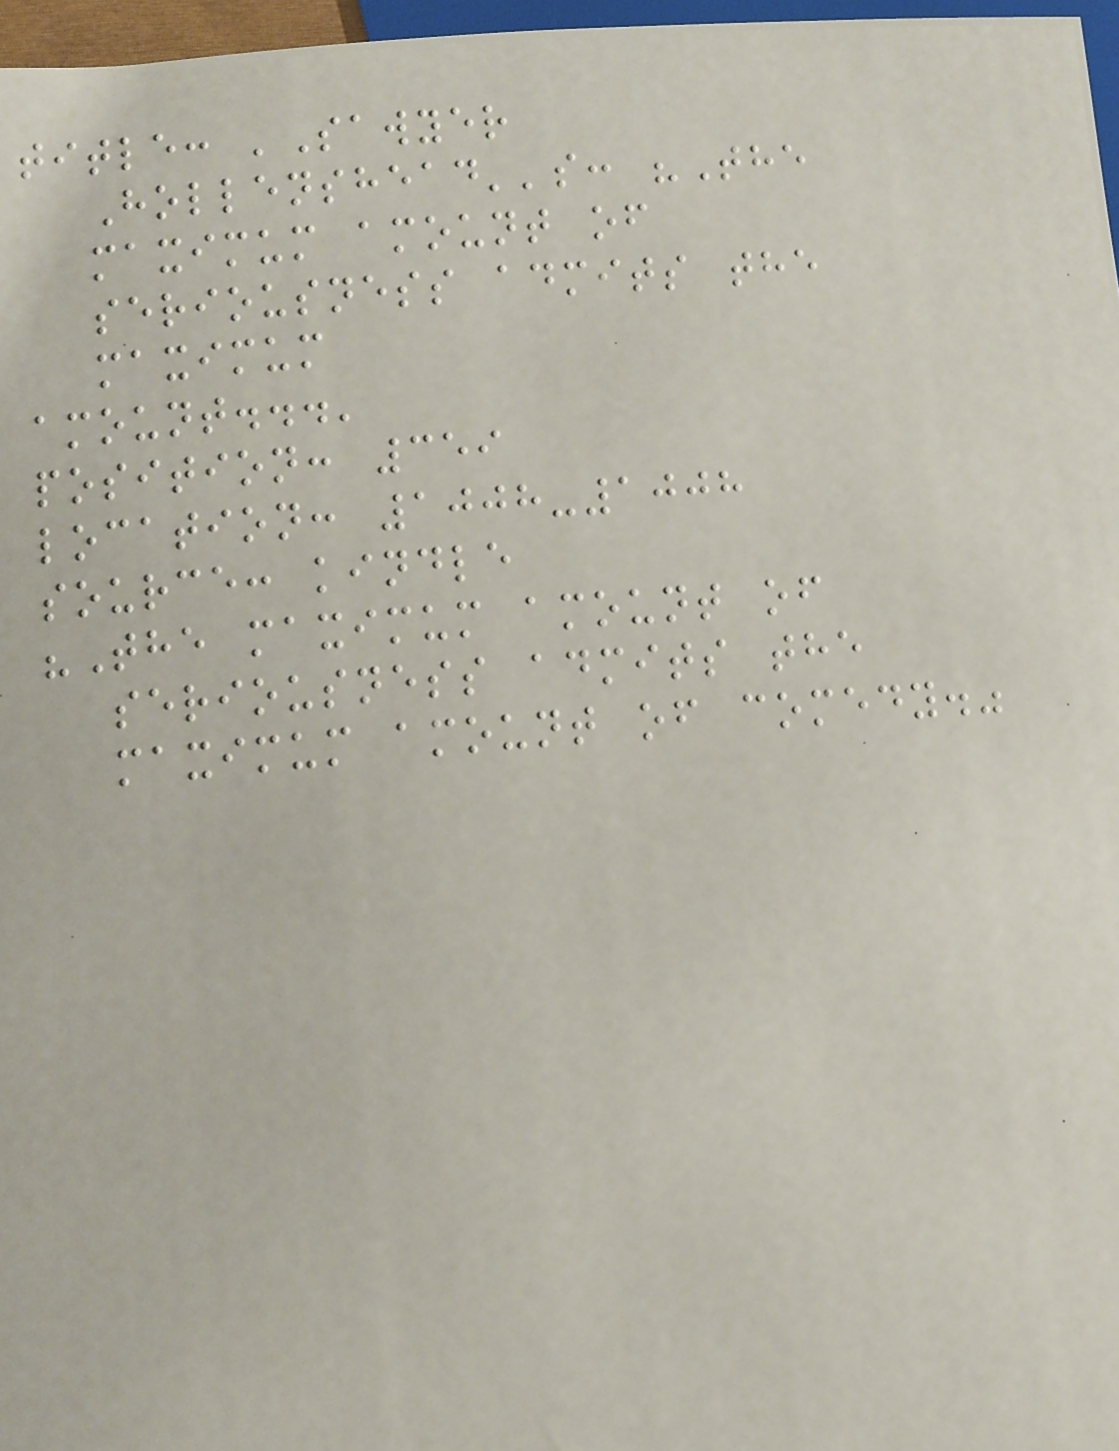title: 'Sawyer
Hollenshead''s: "The
maximum amount of
seriousness admits the
maximum
amount...'
position: 359
location: 1008-1008
source: kindle
"The maximum amount of
seriousness admits the
maximum amount of comedy."
